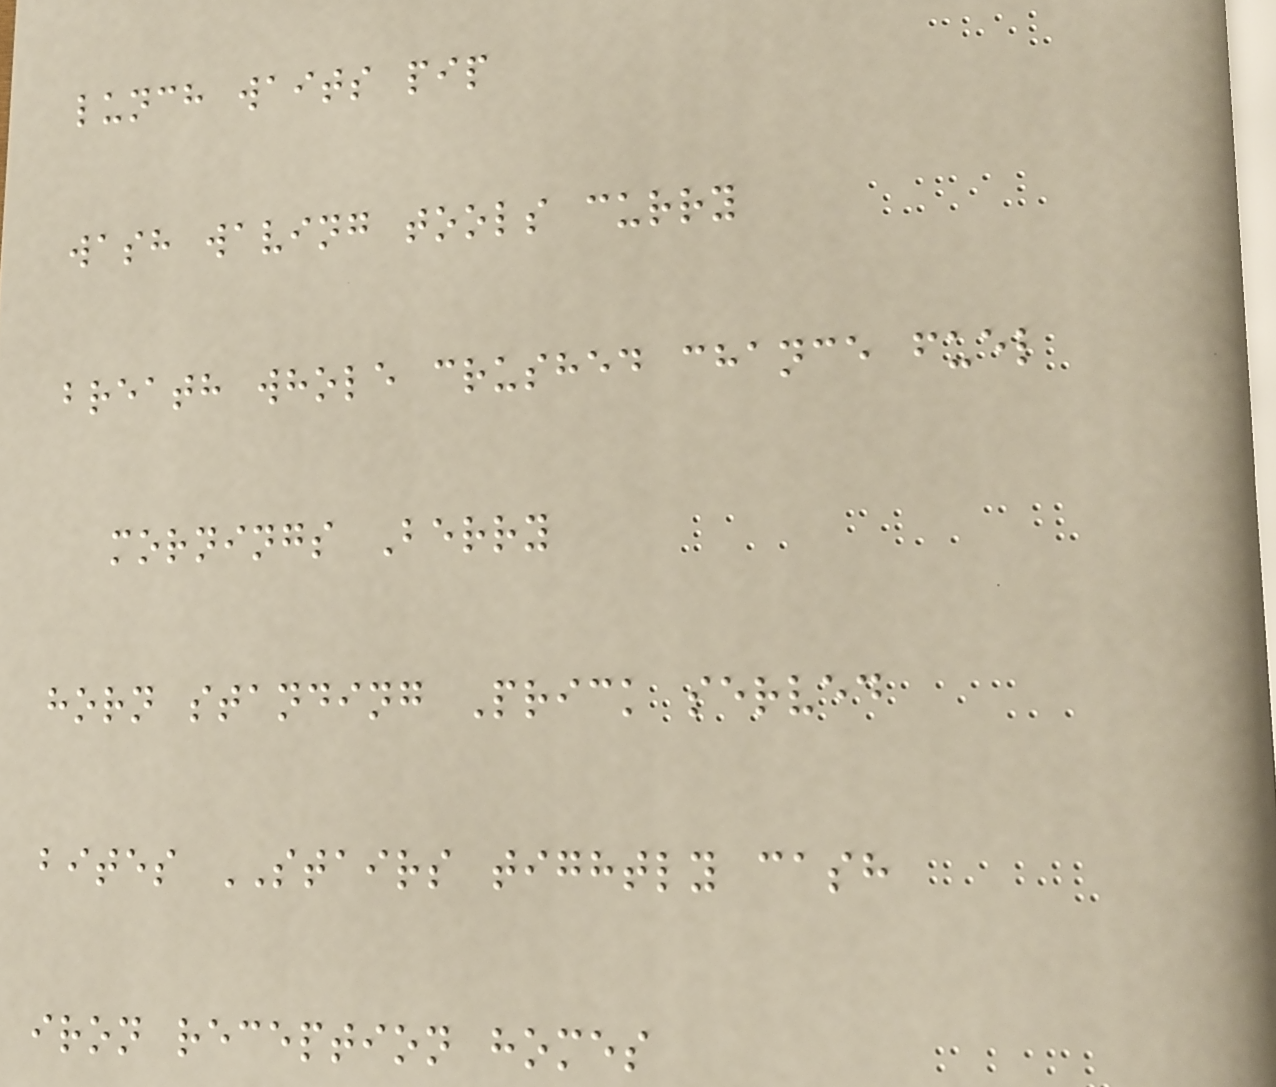lunch waits pip
wash waving tools curry
breath whole crushed chance fuel
mornings Berry
horn standing Prick served
bites STAIRS tightly cash
iron reception homes
